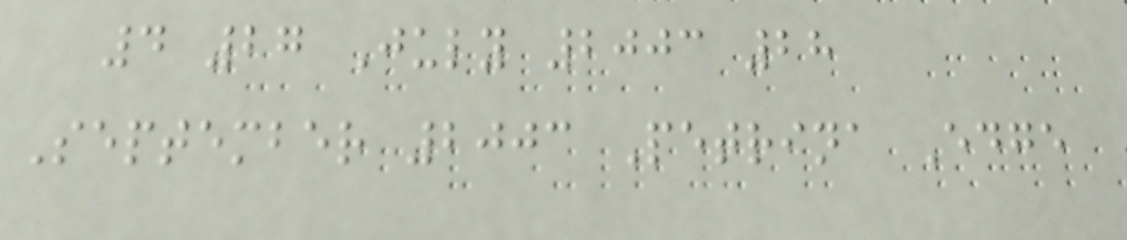4 27 July 2003 28
September 2003 Petrina Edge
